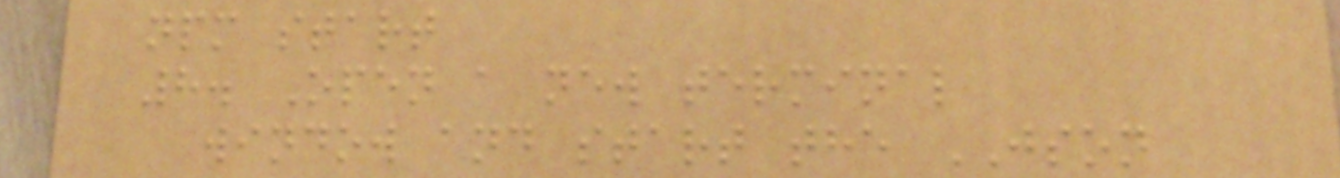npm start
8. Open a new terminal
window and start the JSON
